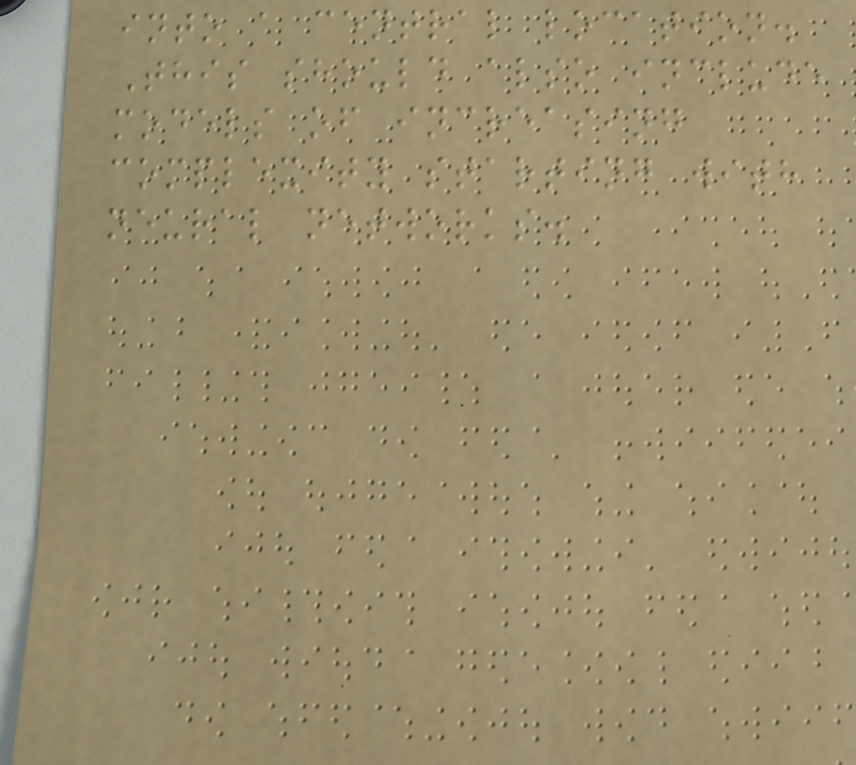into a central location.
This should also include
models of increasing
complexity starting with
neural networks.
